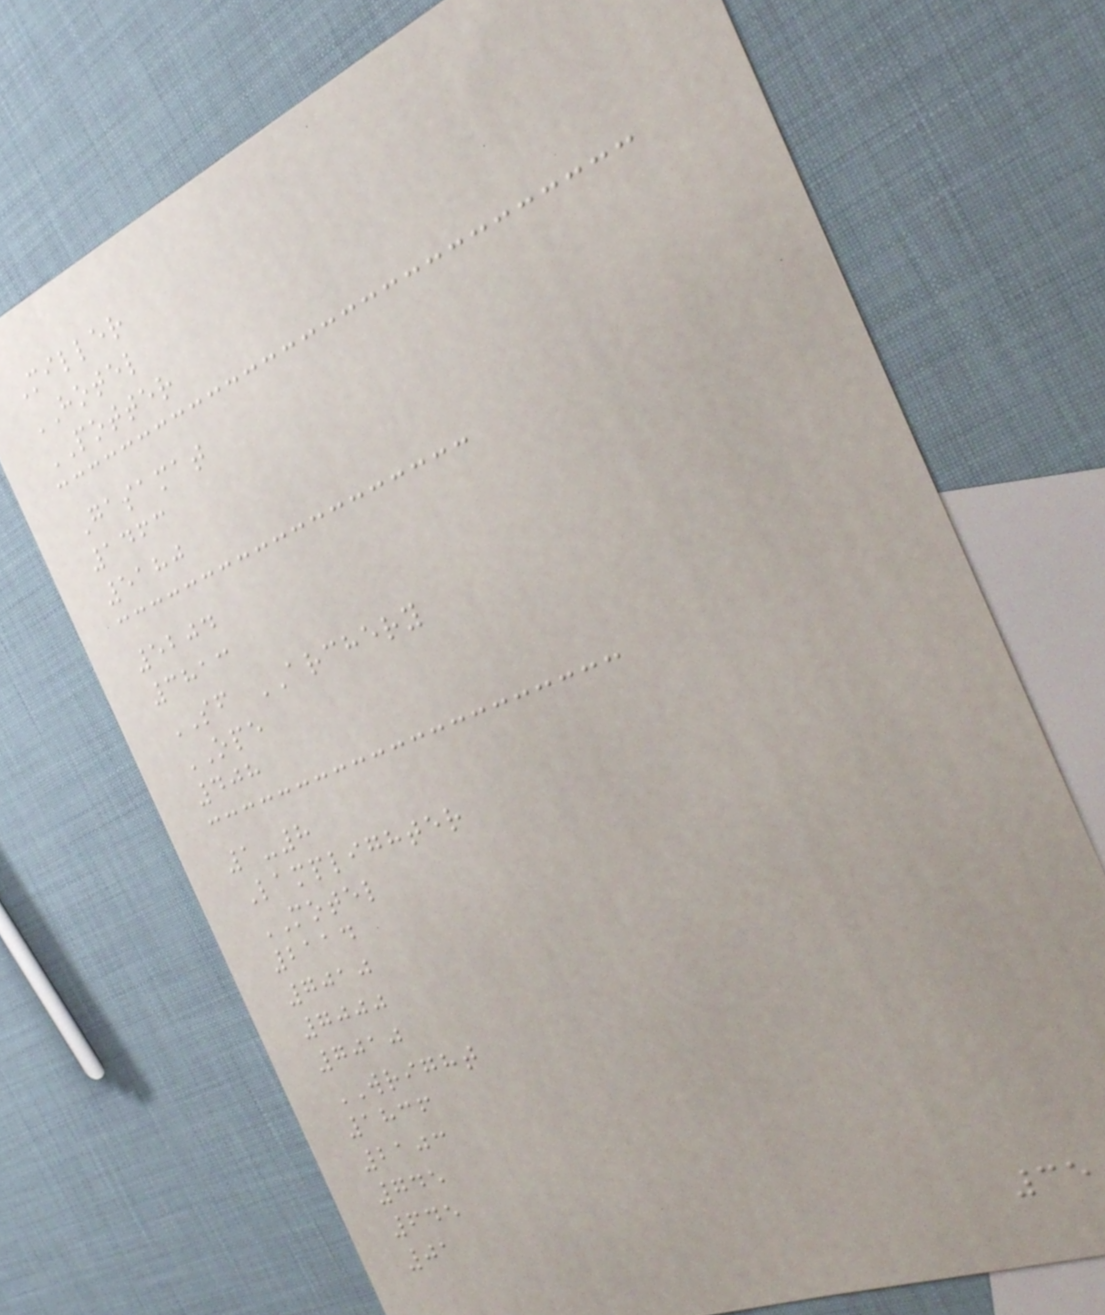Miller
HOTEL
POTTER
Gasamat
1463
5180
5204
3813
SF ARCHERY
OPE
408
1-8
Lamplighter
MOTEL
2114
7010
7000
7010
WRIGHT
1836
2103
745
645
01
35
